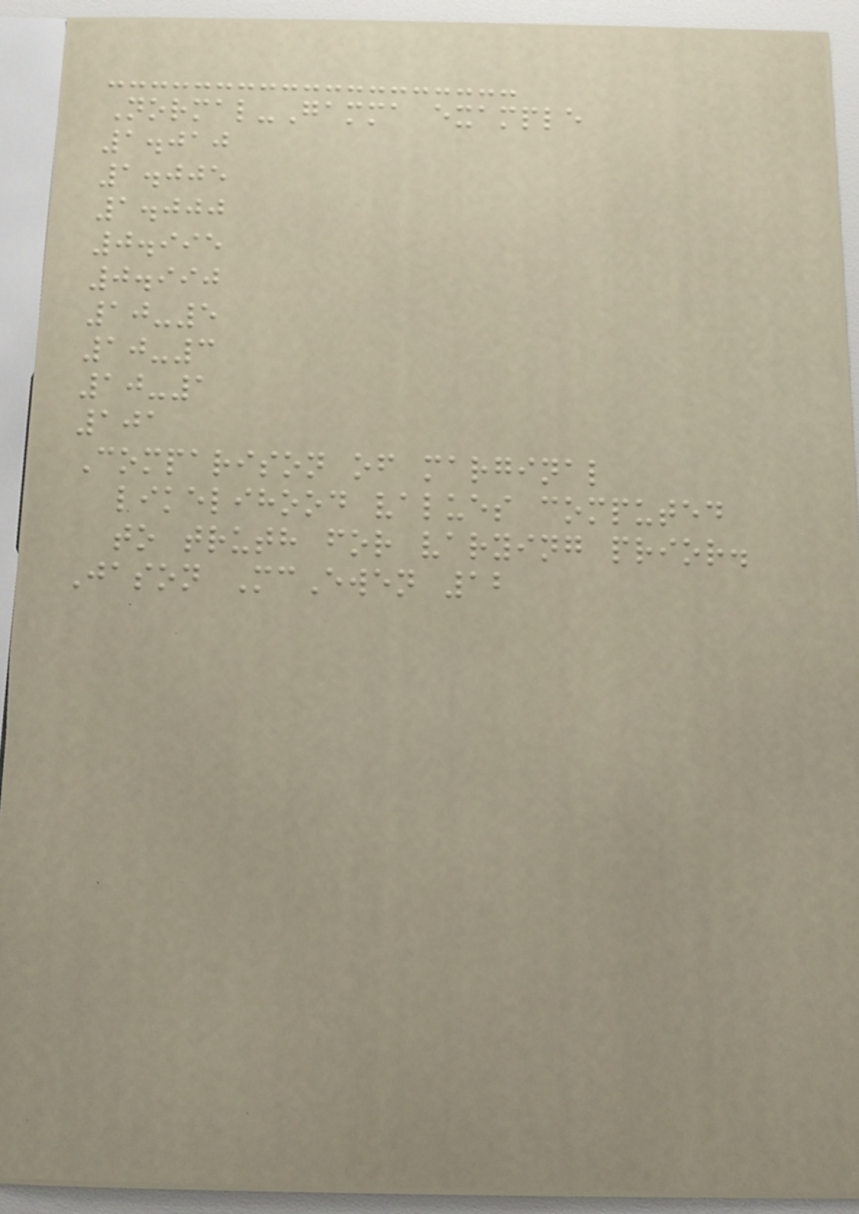Normal-Gamma example
1.010
1.005
1.000
0.995
0.990
10-5
10-3
10-1
101
Comparison of marginal
likelihood values computed
to truth for varying prior.
Jason McEwen 12
